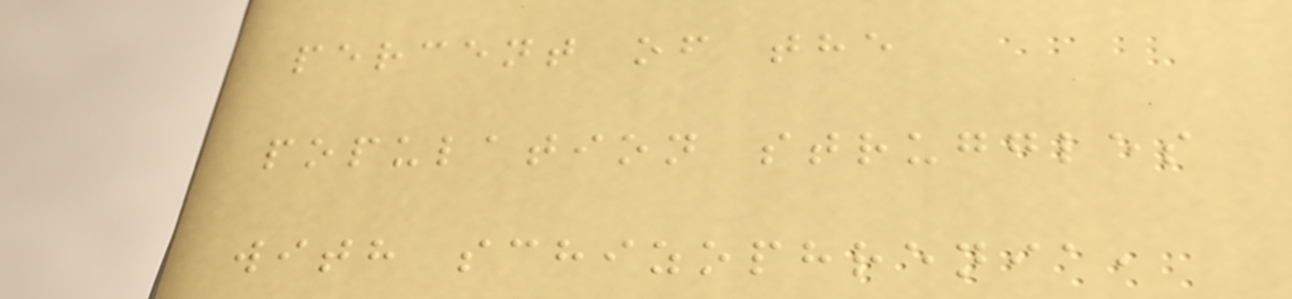percent of the
population struggles
with schizophrenia,
